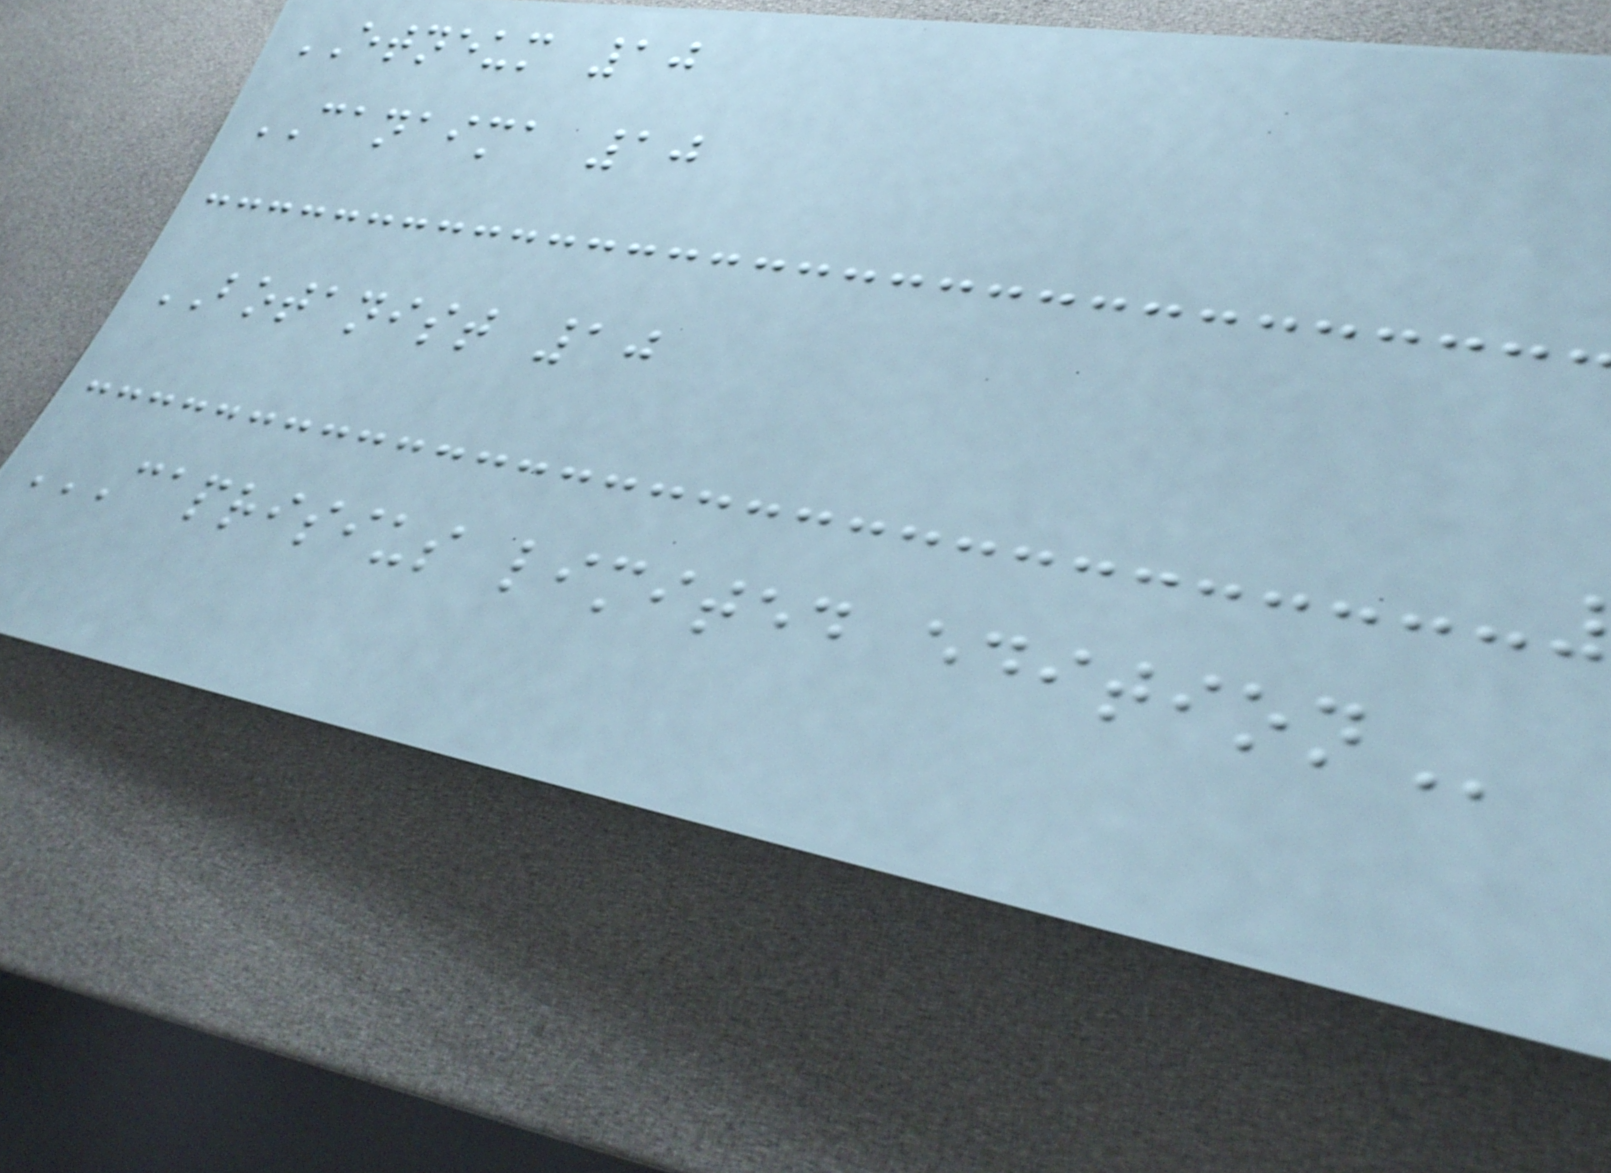ETNEUM 10
CANAIMA 10
BOTANIST 10
CAPRISIUS LIMITED EDITION
